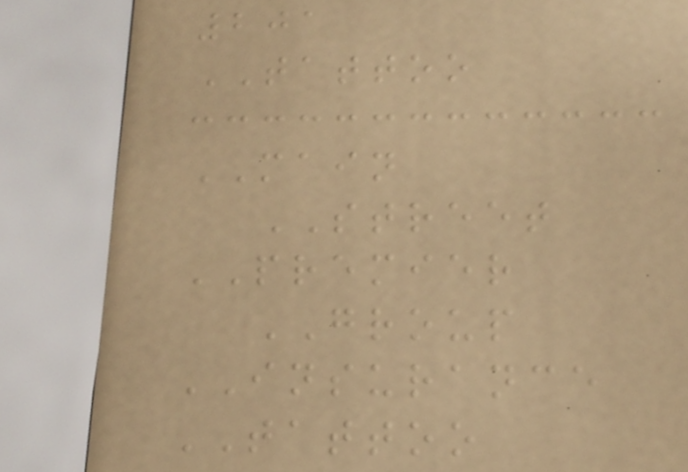201
TATTOO
MAIN
STREET
PREMIER
GROUP
INSURANCE
TATTOO
